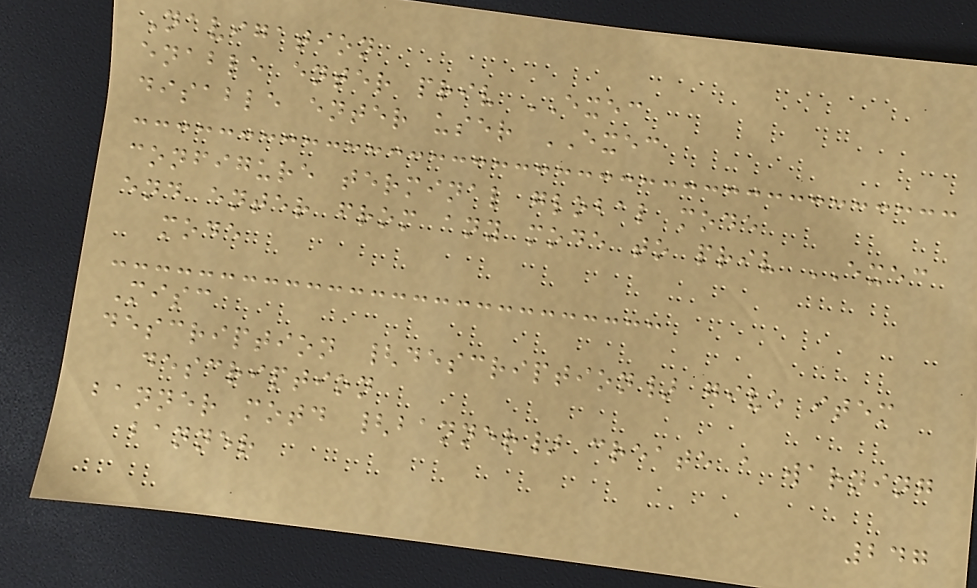Navigation
enable enter priv EXEC
disable enter user EXEC
configure terminal global mode
end enter from any mode to priv EXEC
mode
Misc
description {description} give item
description
banner motd {banner} create a warning
banner
247
